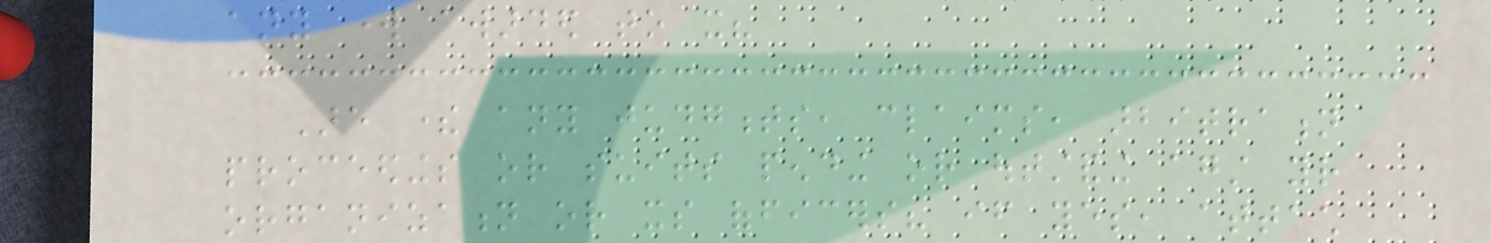any work awarded to it?
Are there any judgments, claims, arbitration
proceedings or suits pending or outstanding against your
organization or its officers? if yes, attach
